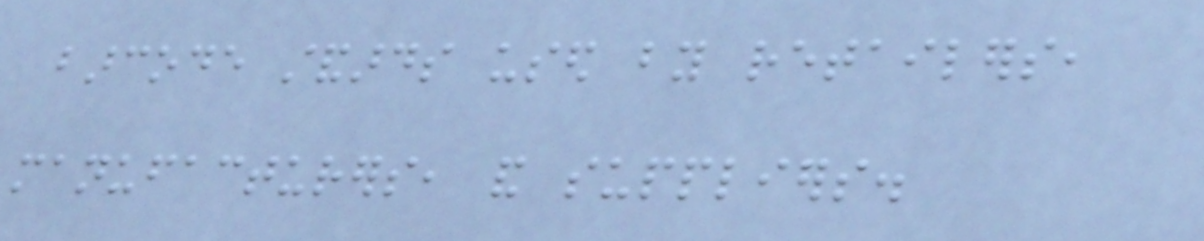barcode standards used by retailers,
manufacturers, and suppliers.
